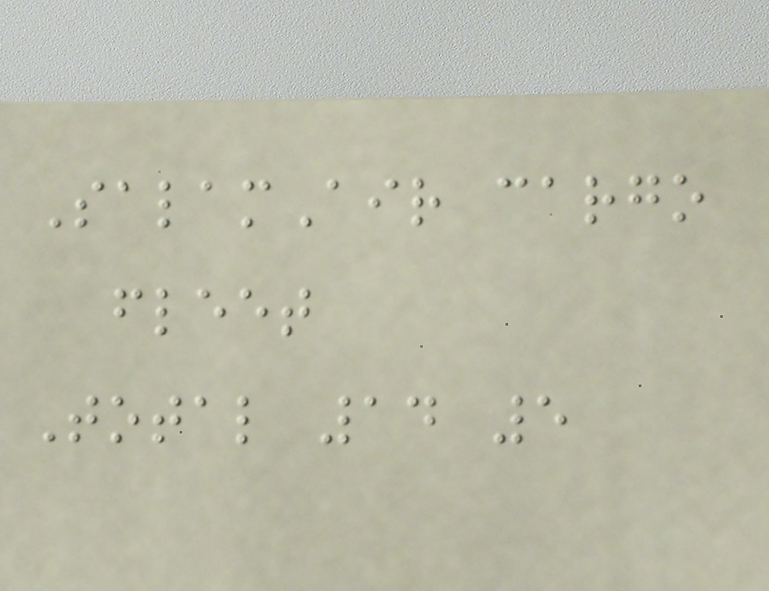SalamAir cargo
fleet
Total 14 5
